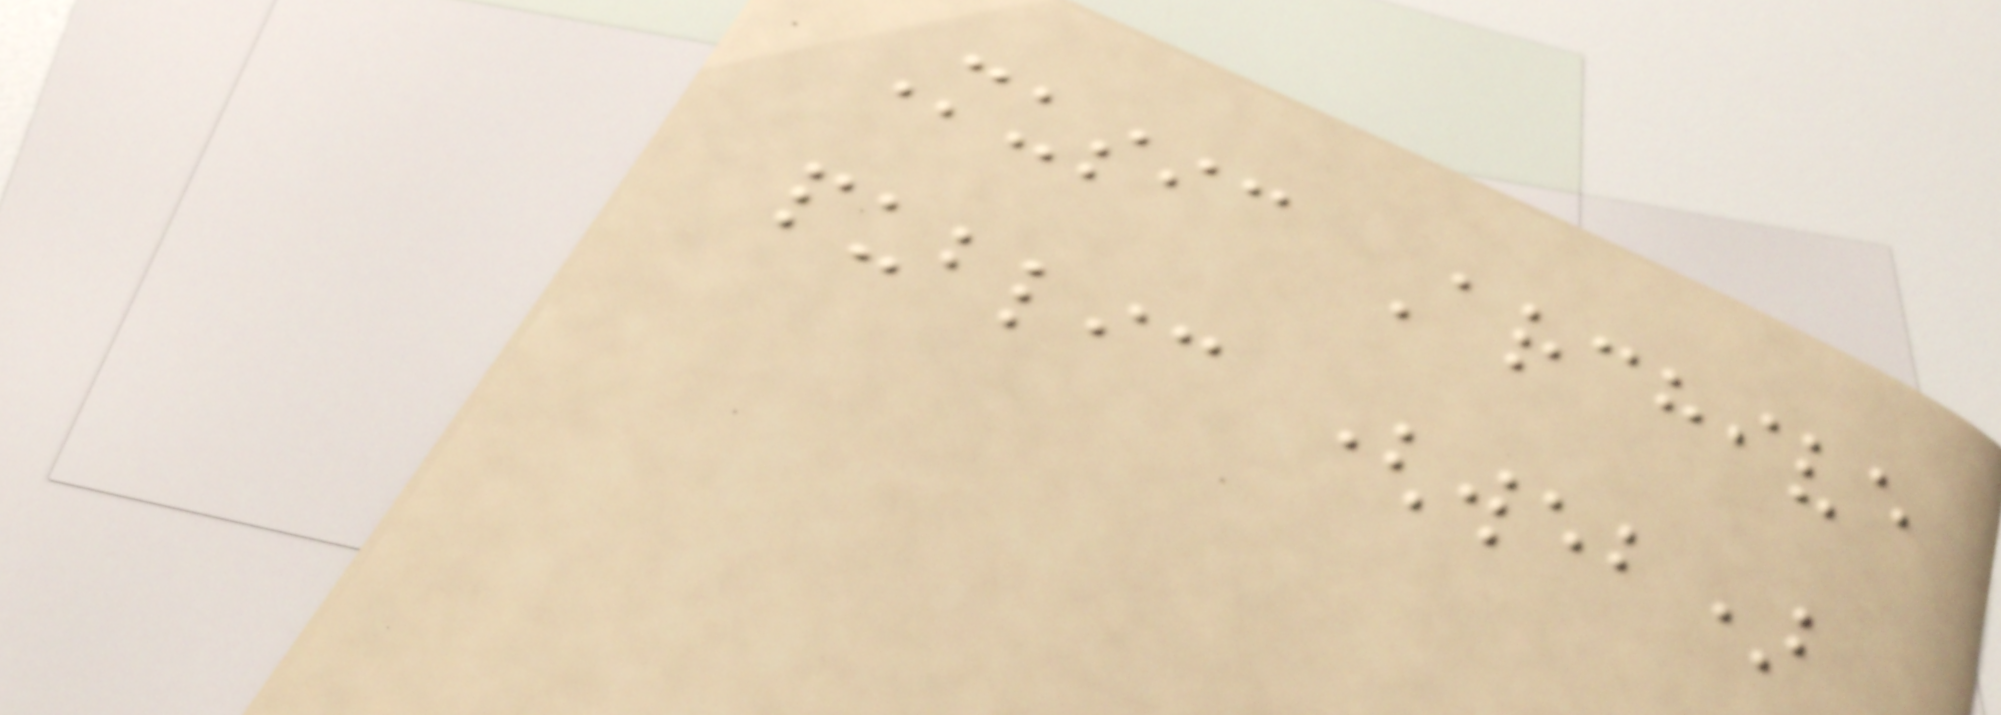Music Archive
public (web)
